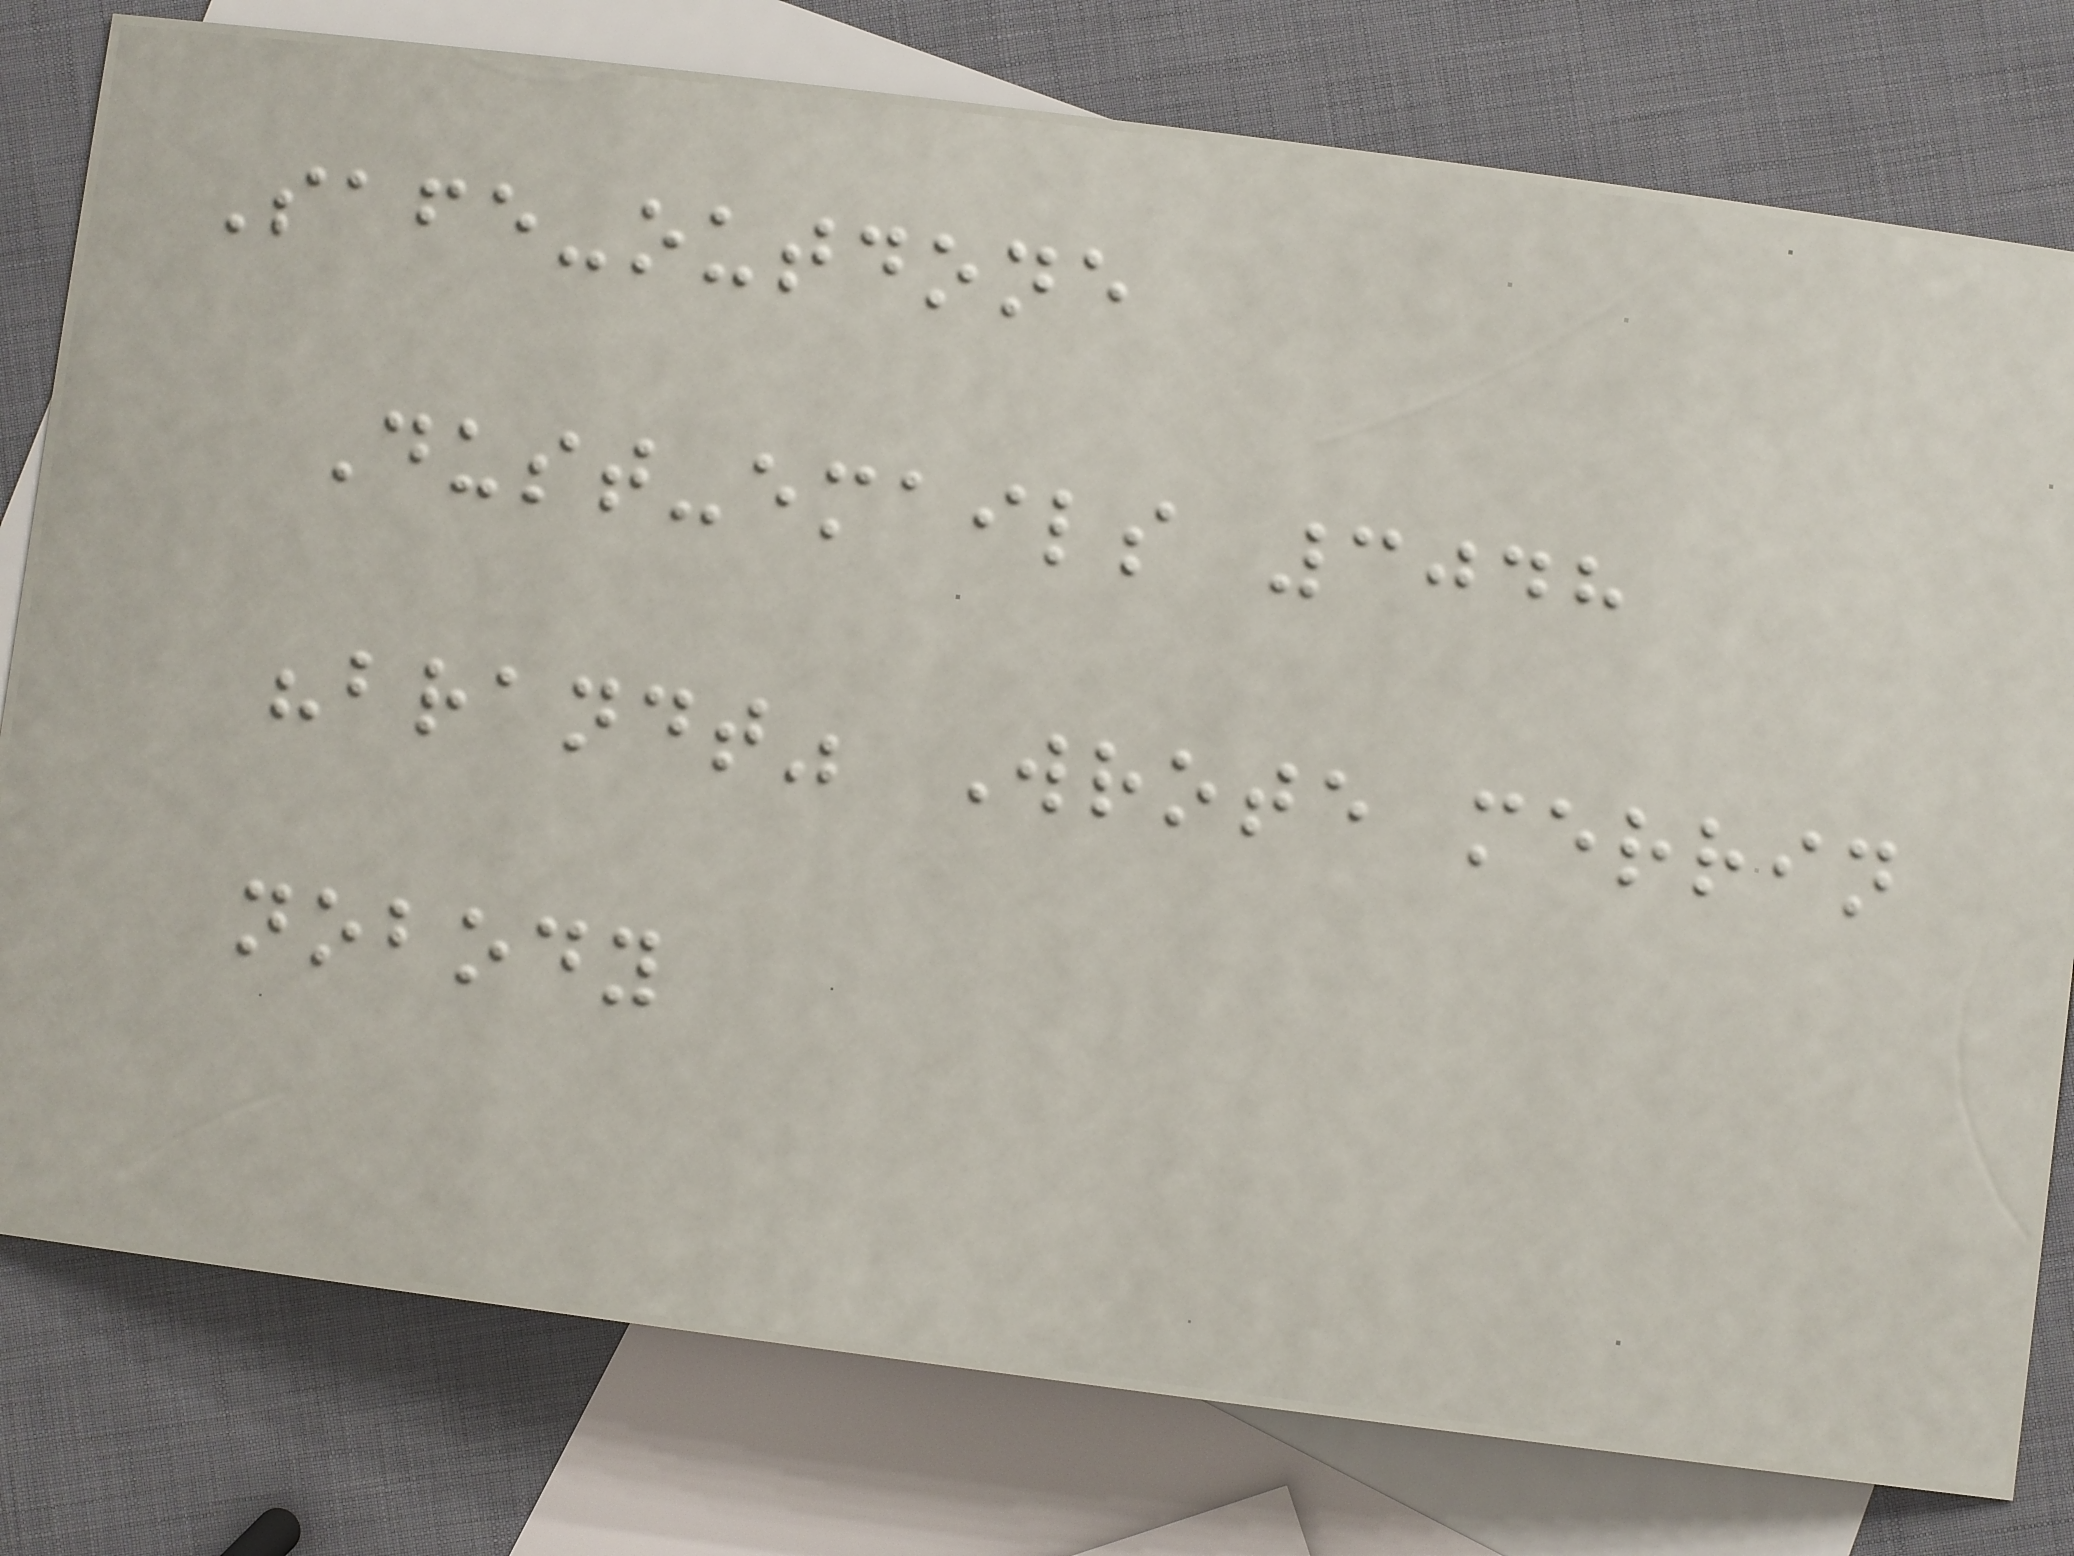Safe-outdone
Dust-emails 3048
"brandt" Wrote merrin
nobody
